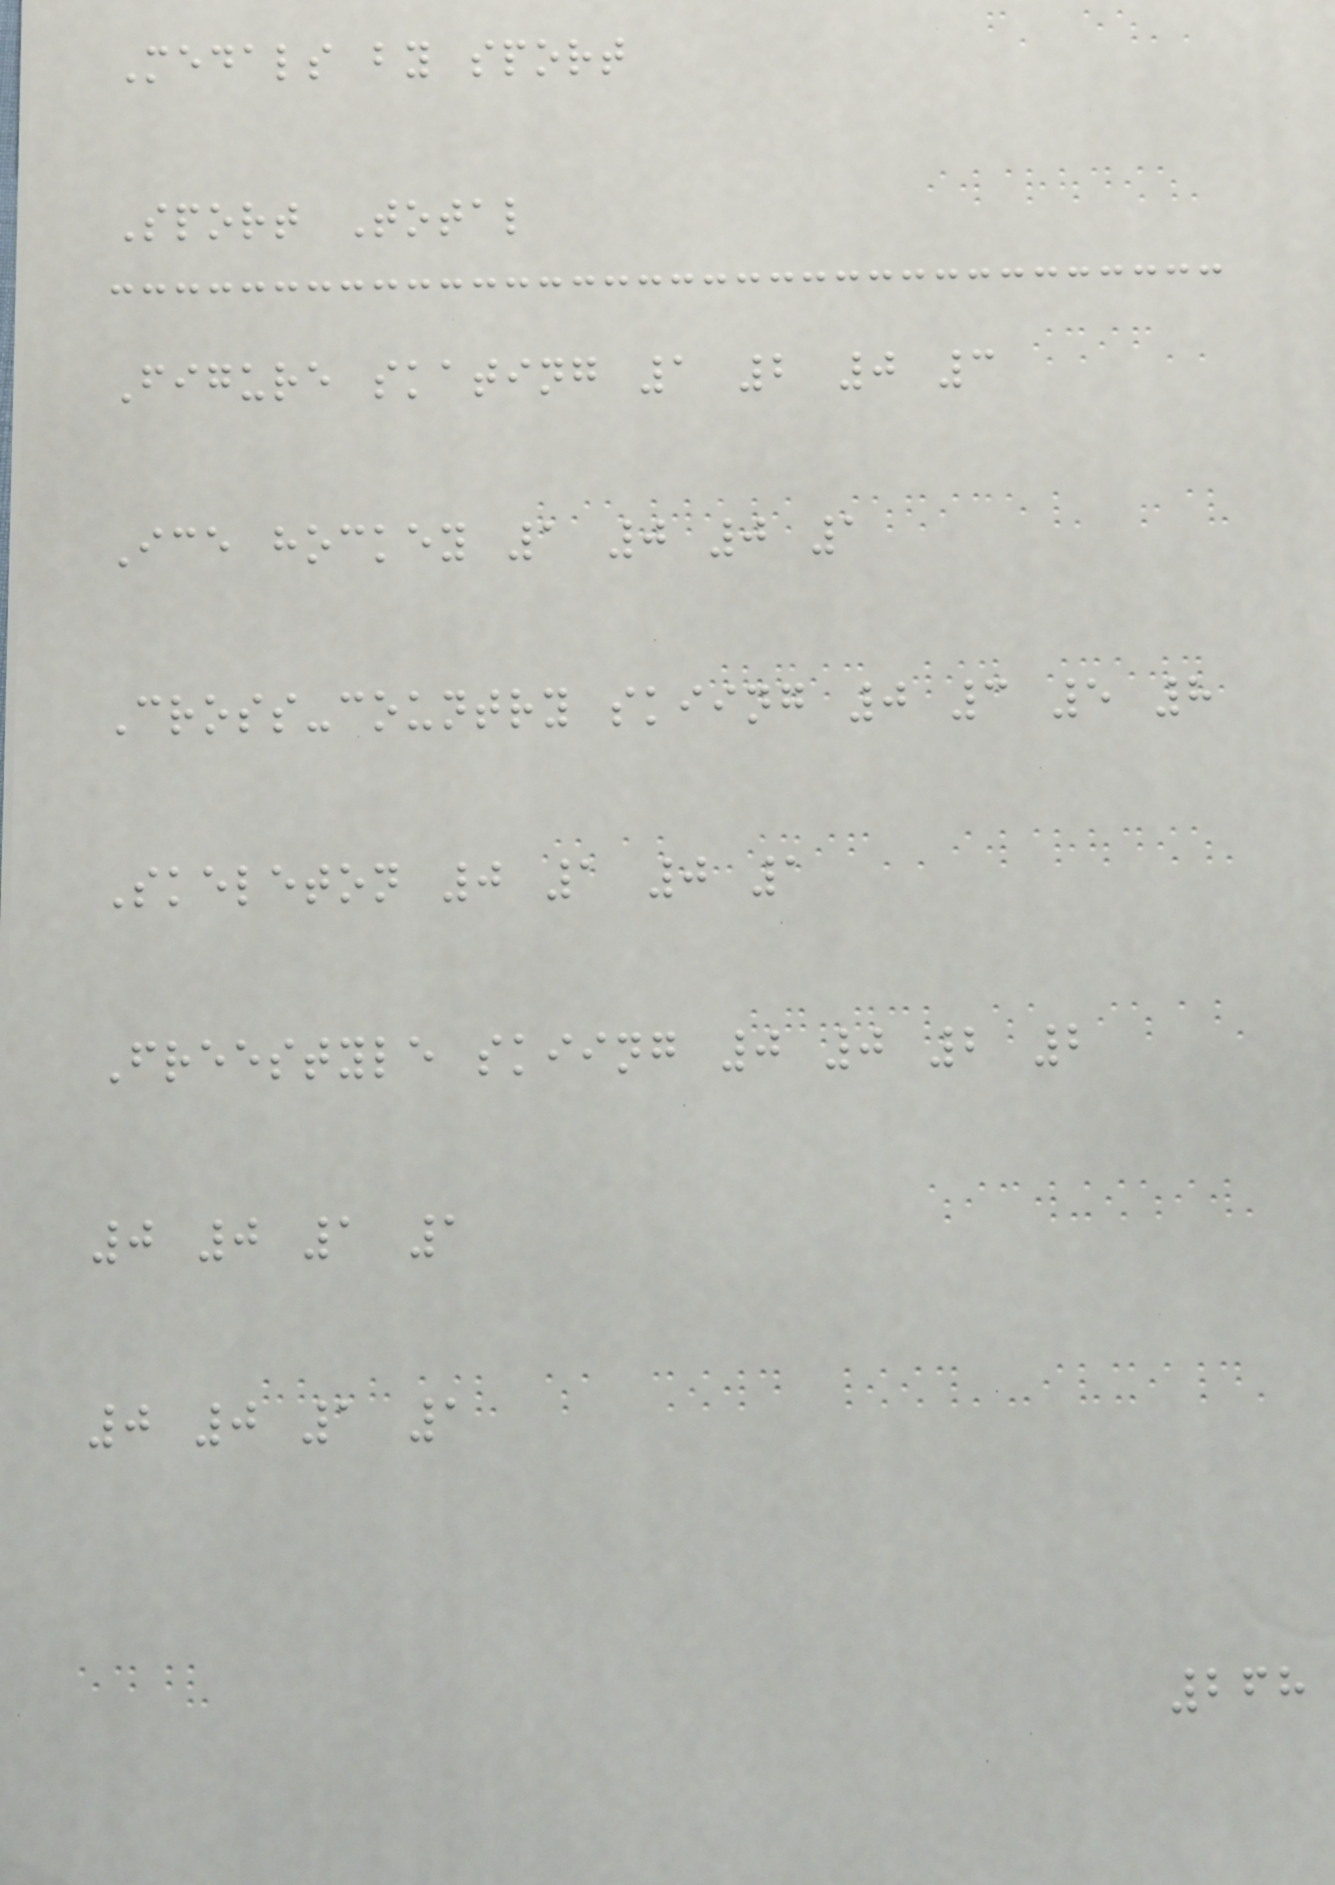Medals by sport
Sport Total
Figure skating 1 2 0 3
Ice hockey 1 0 0 1
Cross-country skiing 0 3 5 8
Skeleton 0 1 0 1
Freestyle skiing 0 0 2 2
0 0 1 1
0 0 1 1
268
